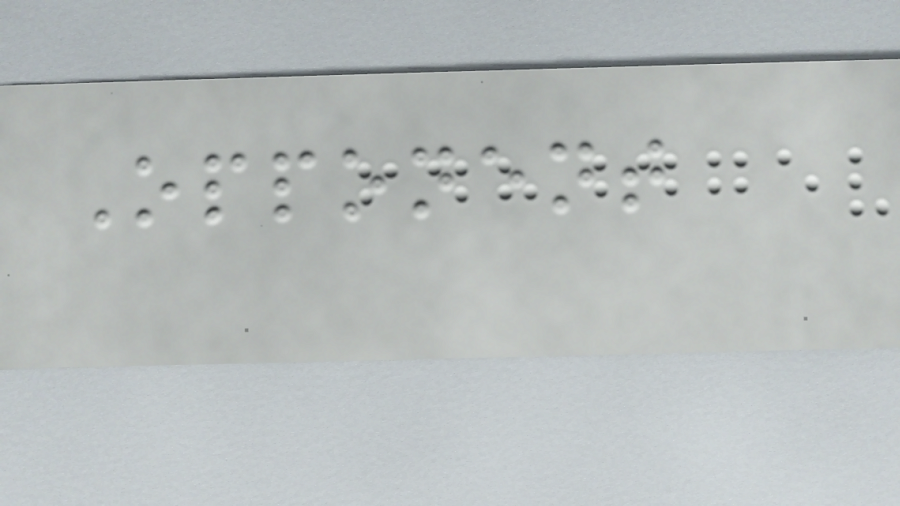Opponent
